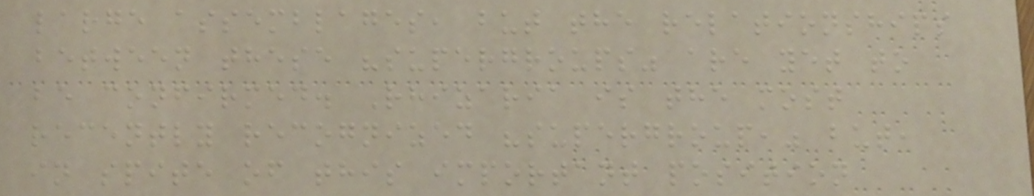large assemblages, but the relationships
between these "supergroups" are yet to
be confirmed. Rhizaria is the most
recently recognized "supergroup," but,
in spite of this important position
